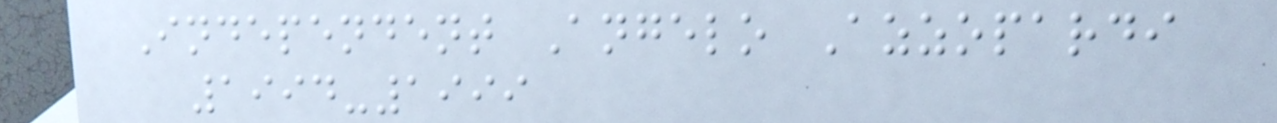Independent Angelo Azzopardi
1994-1999
